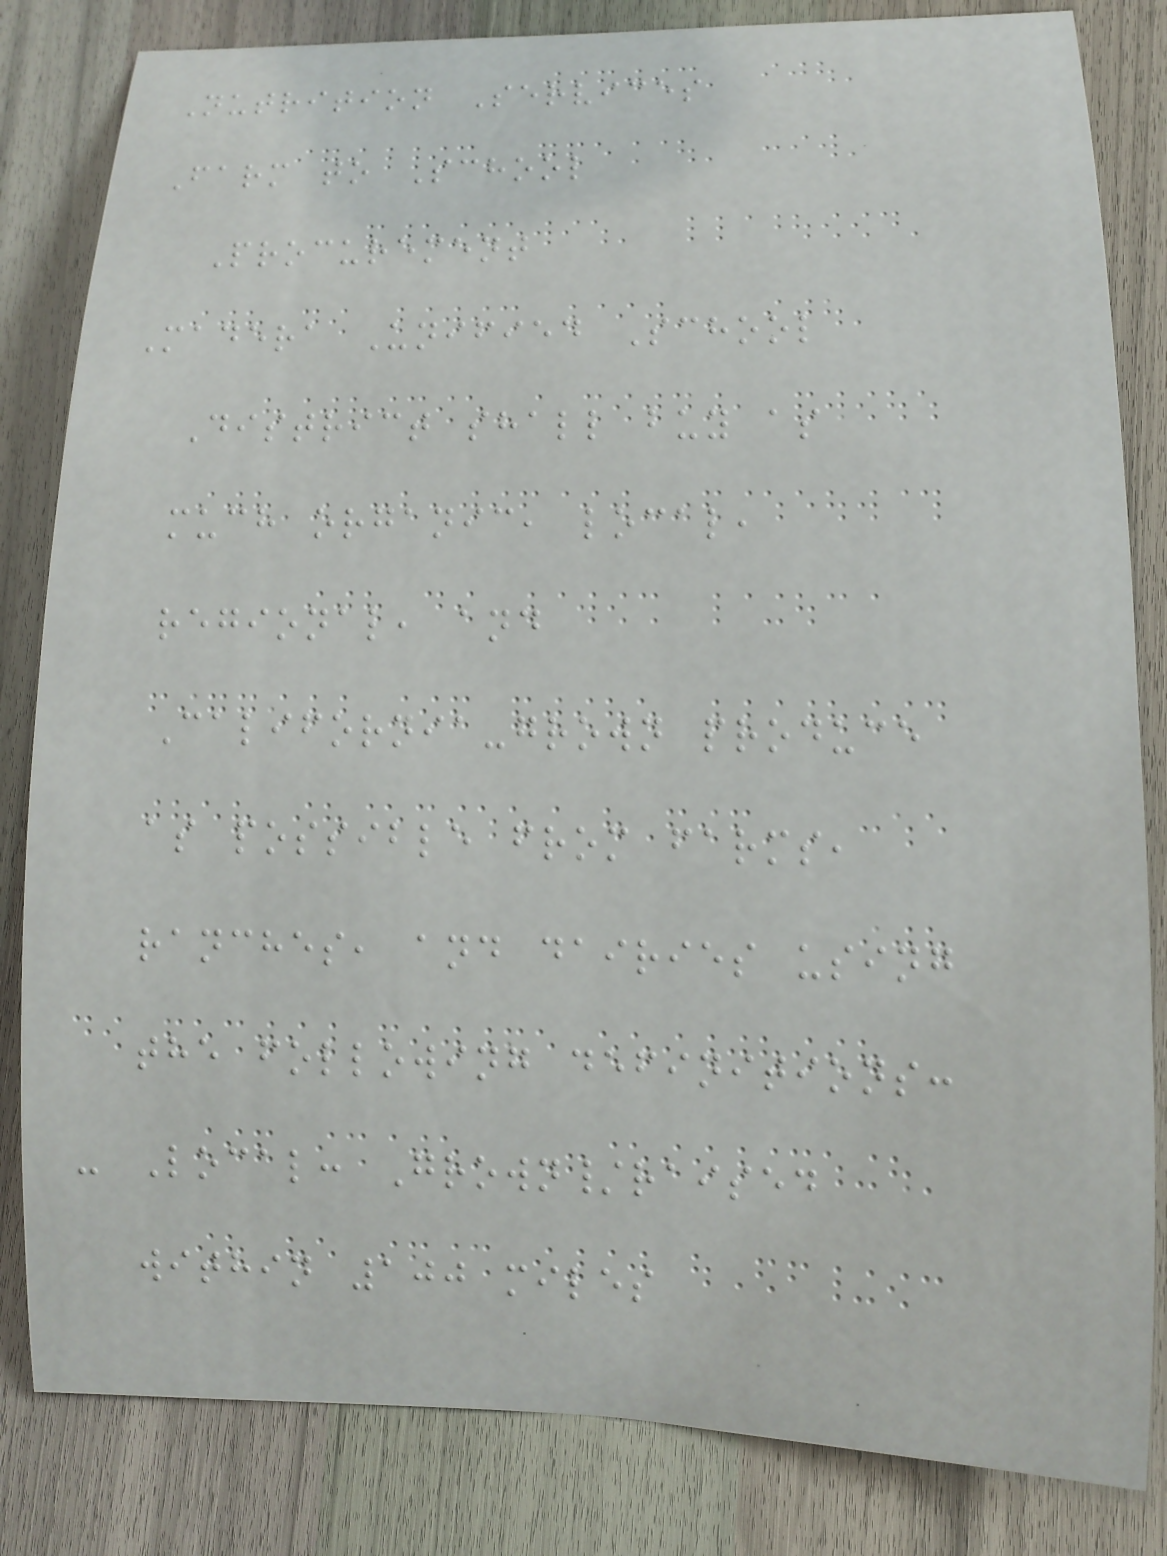Nutrition Services
Farm to School
Procurement
Madera Unified School
District shall buy as
much organic, local,
regional, and
California-grown produce
as possible from farms,
ranches, and dairies using
the following definitions:
- Local: Grown/raised
within 100 miles
